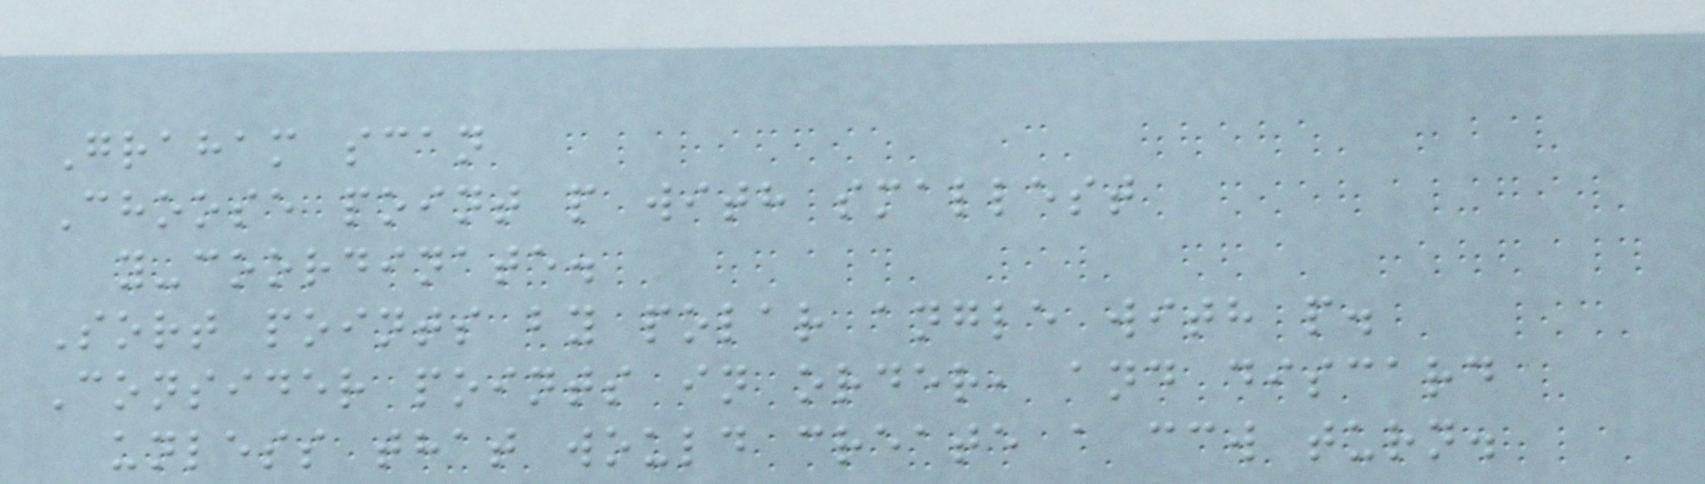Graham scan
Choose point p with smallest
y-coordinate.
Sort points by polar angle with p.
Consider points in order, and discard
unless that would create a ccw turn.
